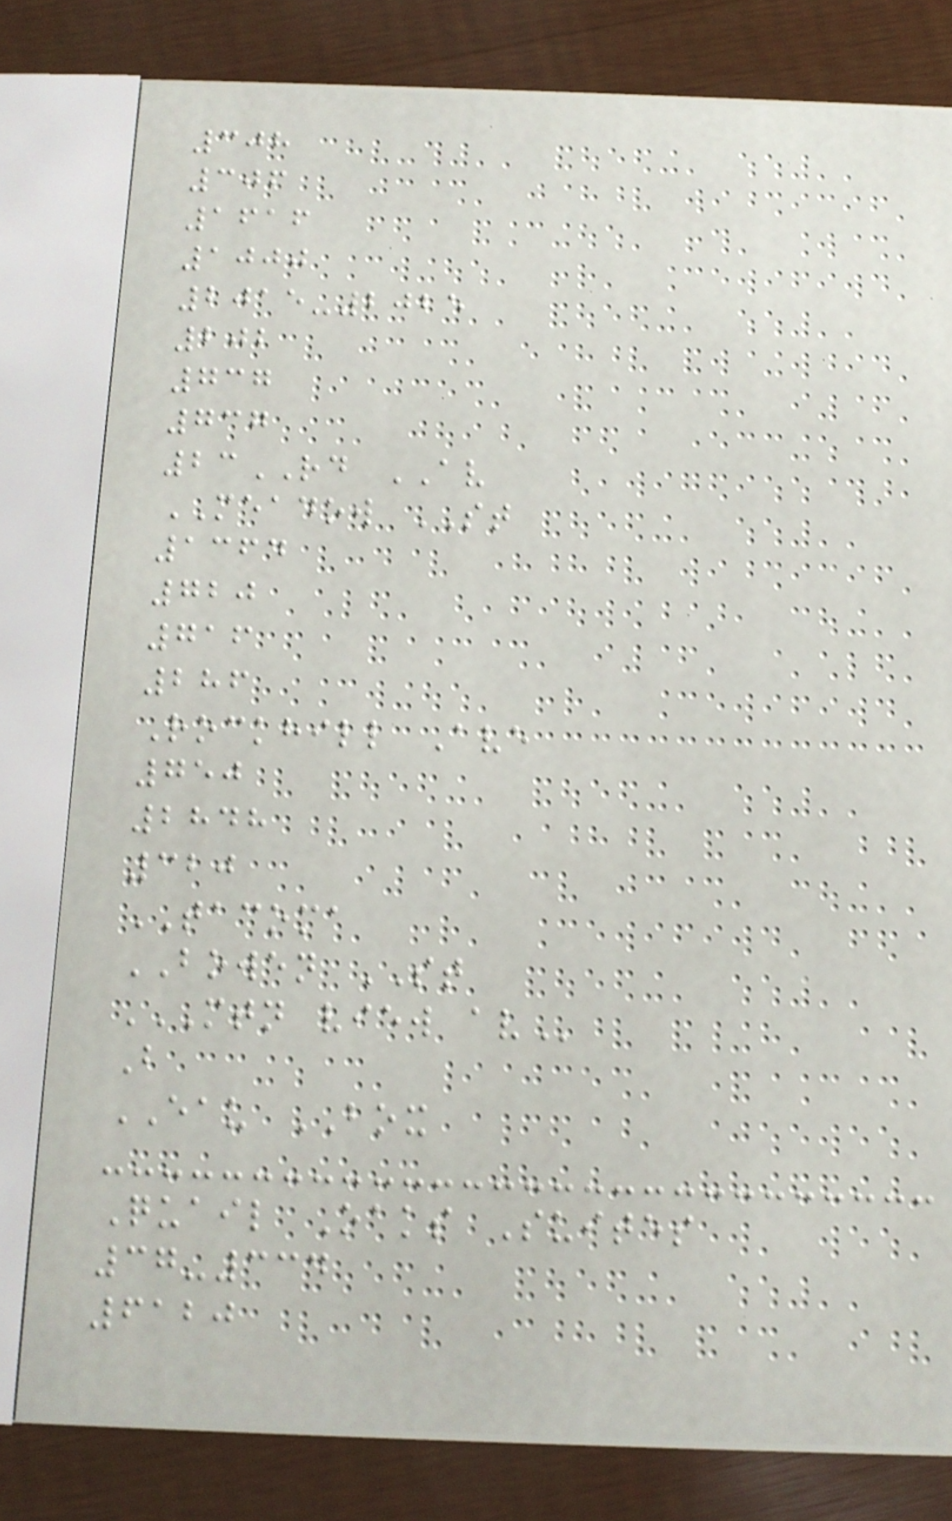308
306
1616
1000
2015-2025
202
737
737
23RD AV
MEADOW ST
1364
720
716
286
Rockhill Ave
750
2848
320
TACOMA
BOWEN ST
MTN VIEW AV
B
EAU BOX
Quail Oaks Suites
37-334
6120
